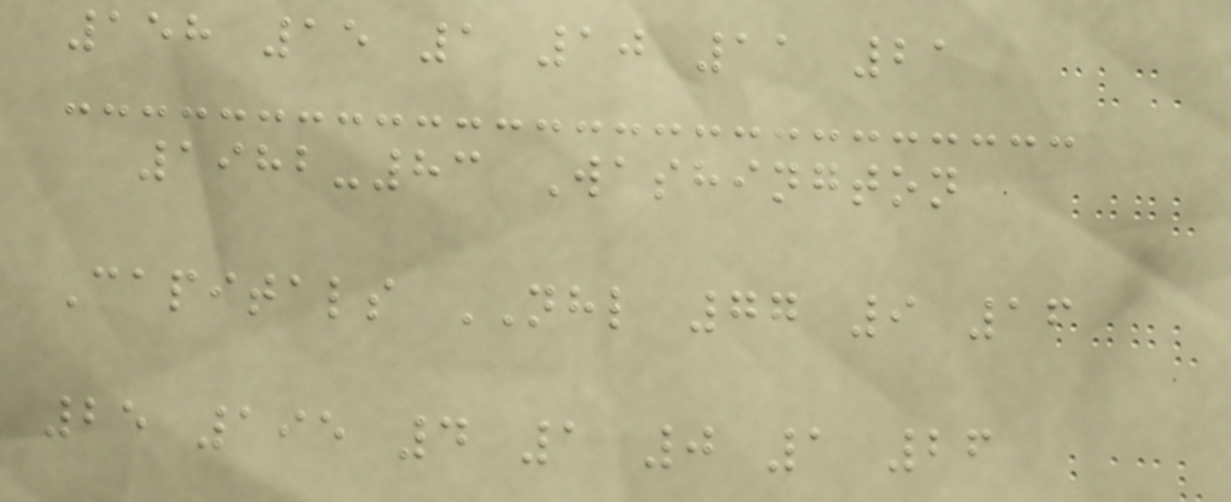158 15 1 10 11 21
1982-83 Washington
Capitals NHL 77 9 16
25 195 4 1 0 1 26
